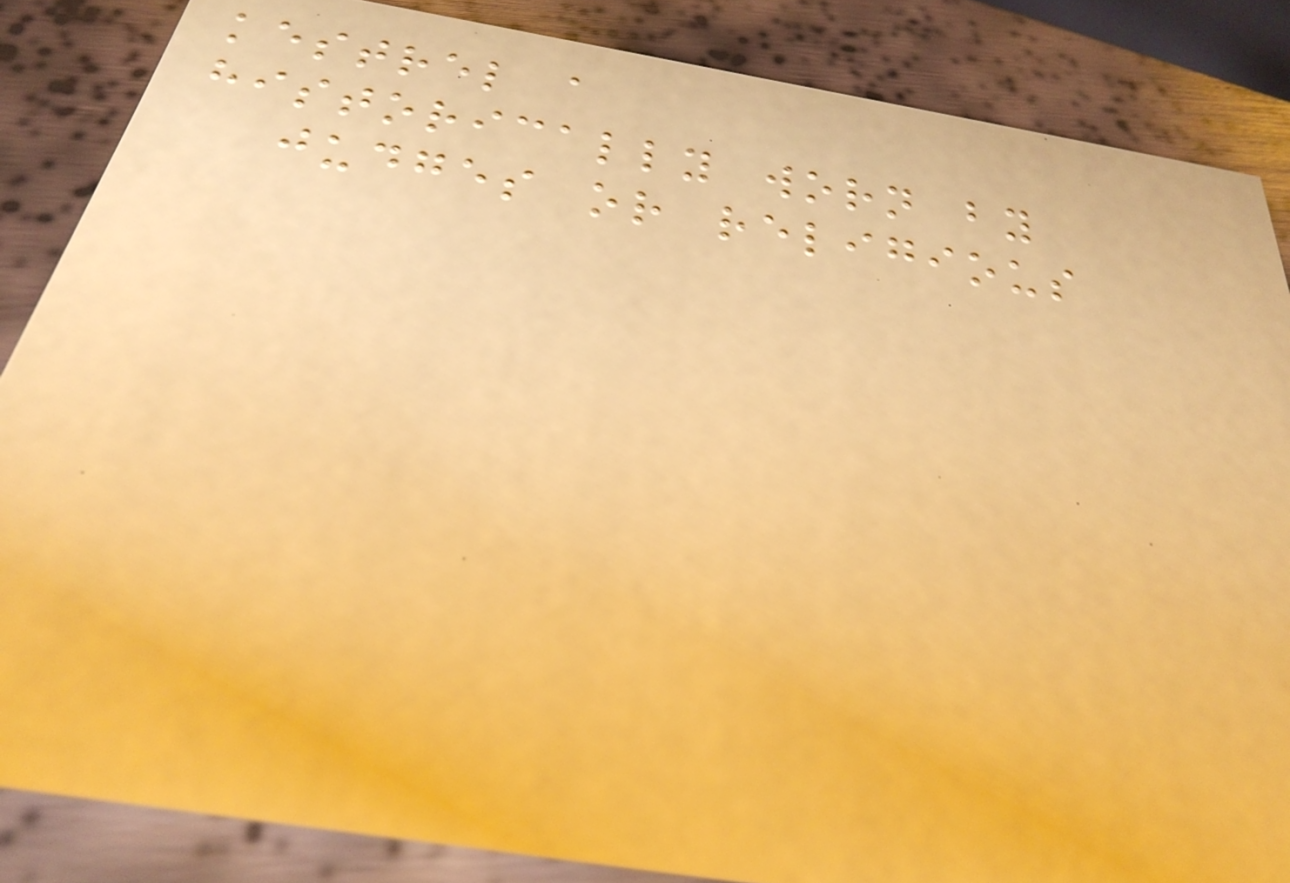kestrel a
historically worn by
judges or religious
